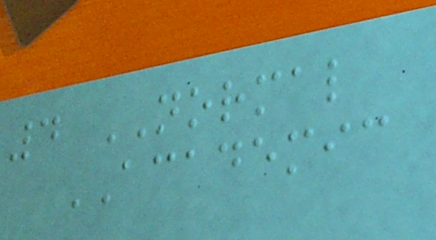4 NORMAL
ACADEMIC
